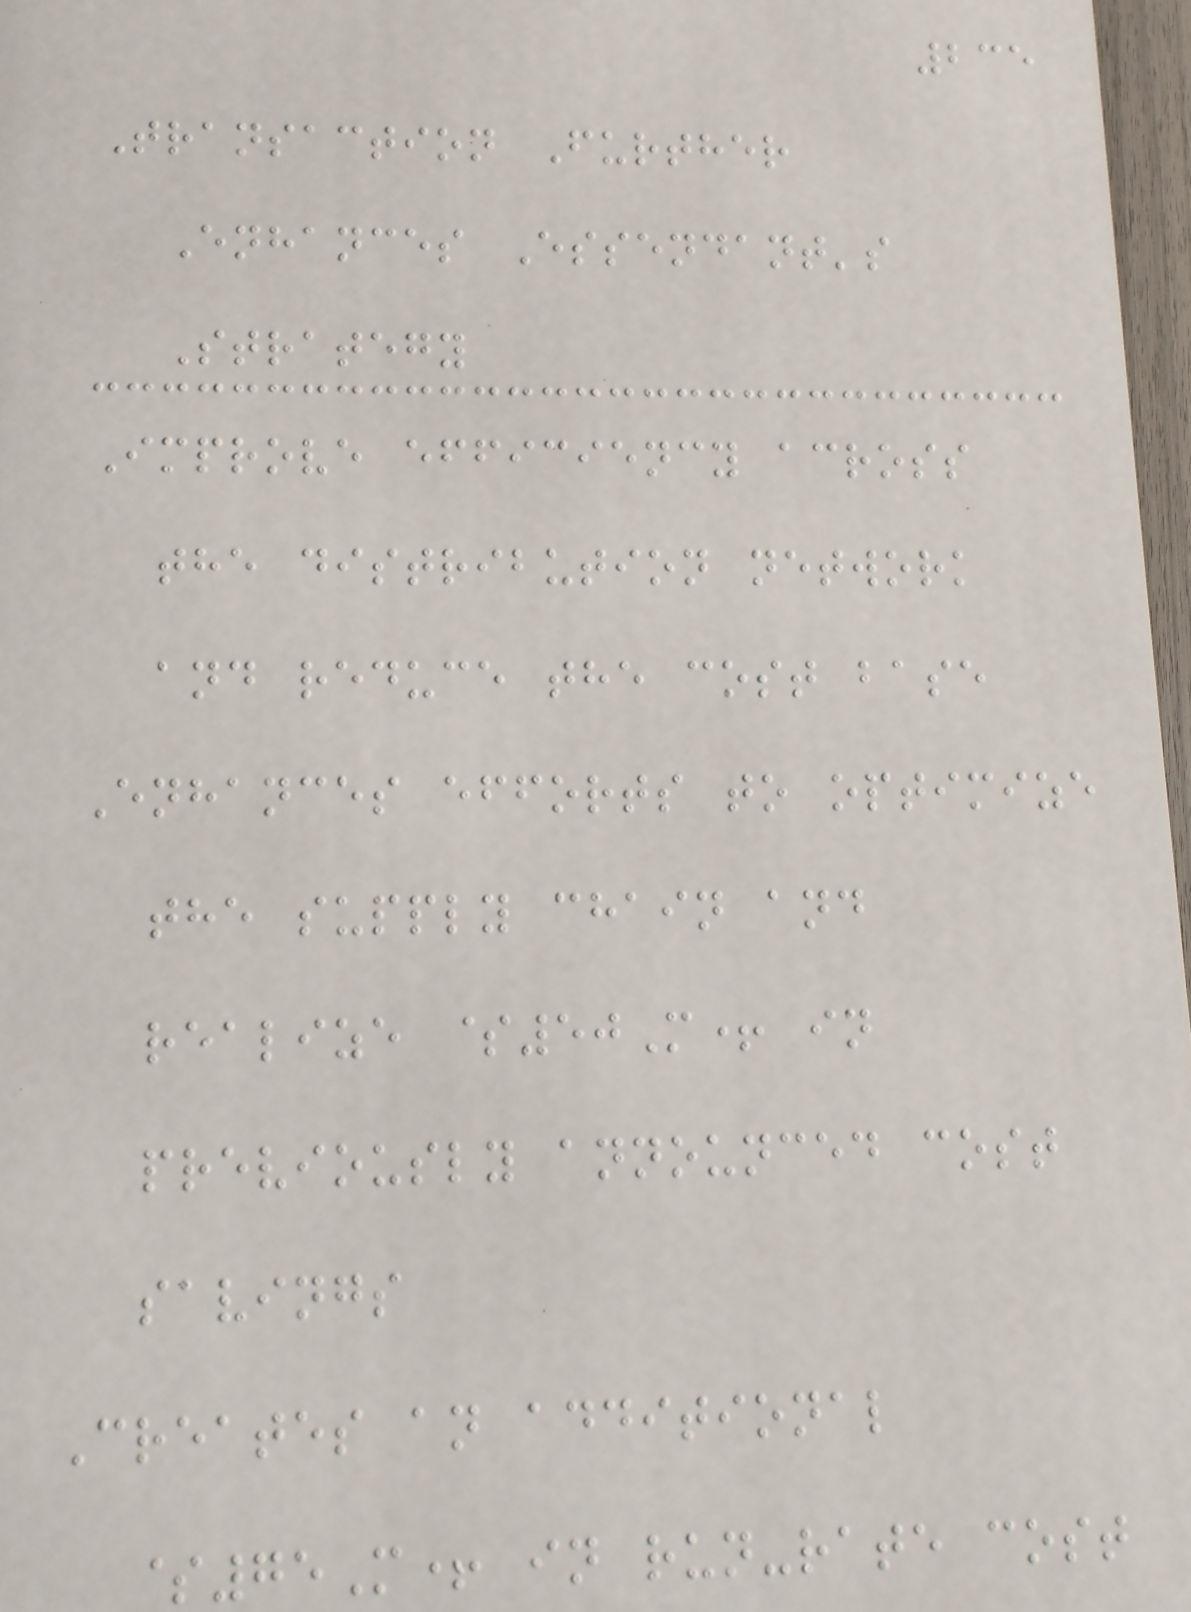235
Transaction Further
Enhances Essendant's
Strategy
Improve efficiency across
the distribution network
and reduce the cost base
Enhances efforts to optimize
the supply chain and
realize $50M+ in
previously announced cost
savings
Creates an additional
$75M+ in run-rate cost
